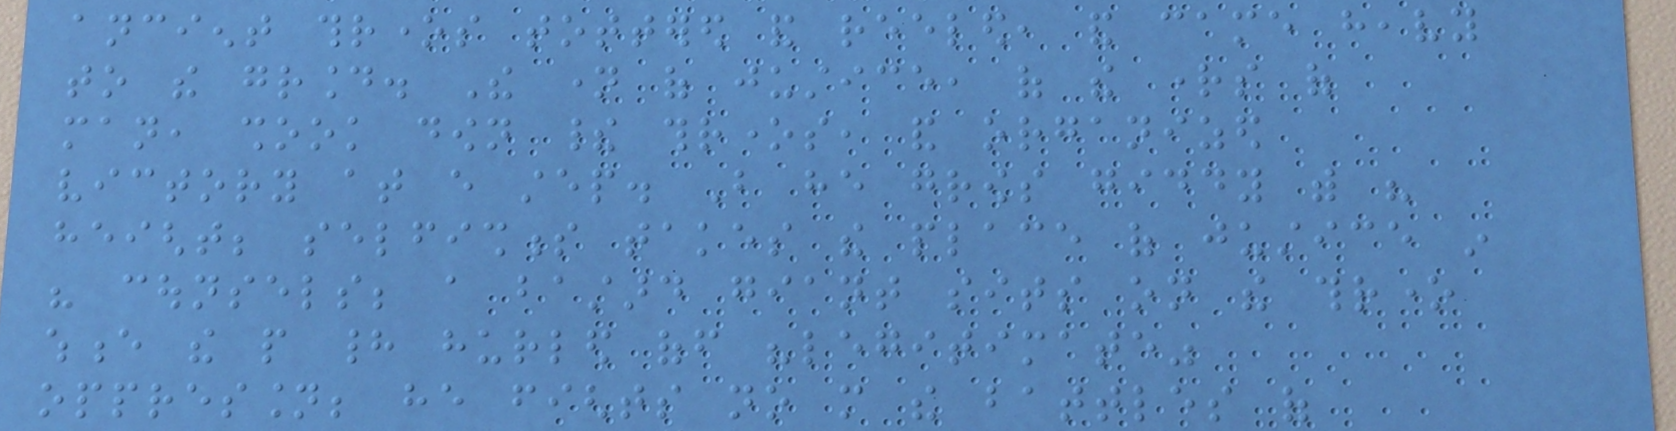ancient thrones tottered and reeled, and came heavy
to the ground. The name of justice, of the rights of
man, shook down their thrones, and organized
victory at every step. But he grows giddy with his
height; selfishness takes the place of justice in
his counsels; a bastard giant sits on the throne
whence the people had hurled off "legitimate"
oppression; he fights no more the battles of
